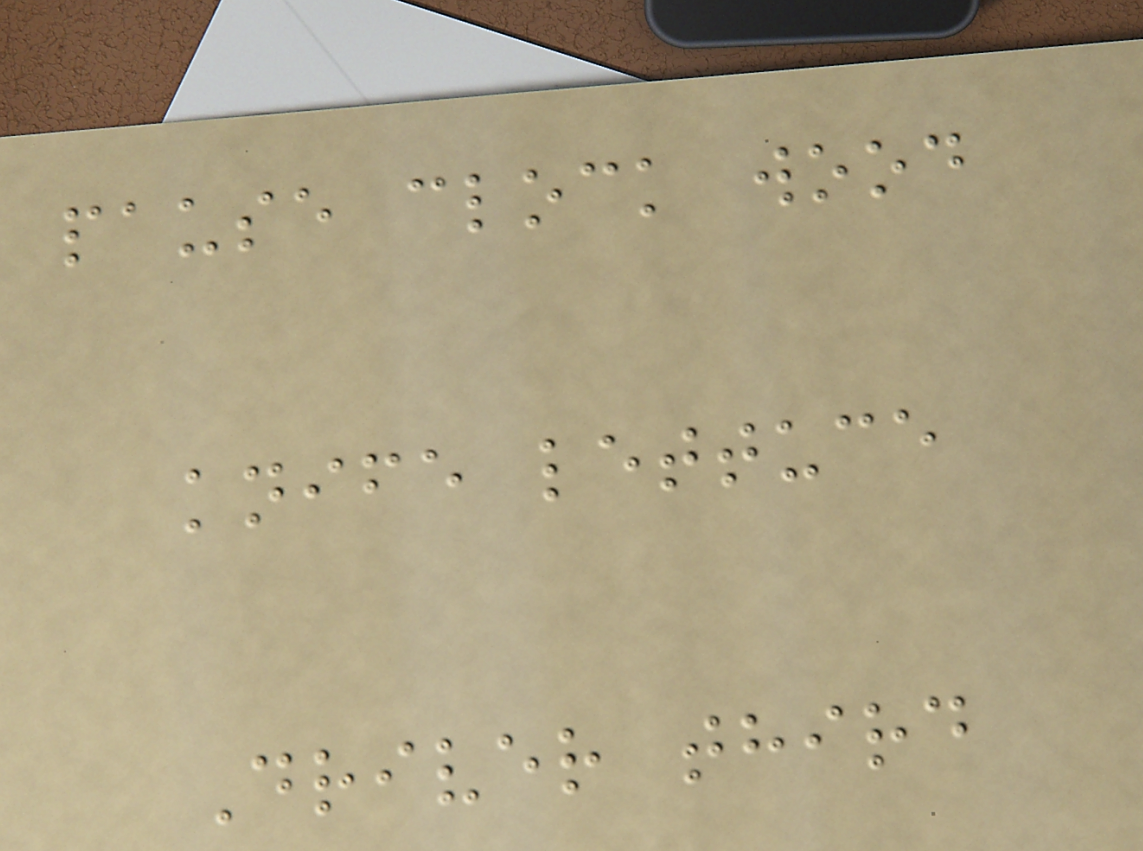pause clock wood
knife lettuce
Driver third
